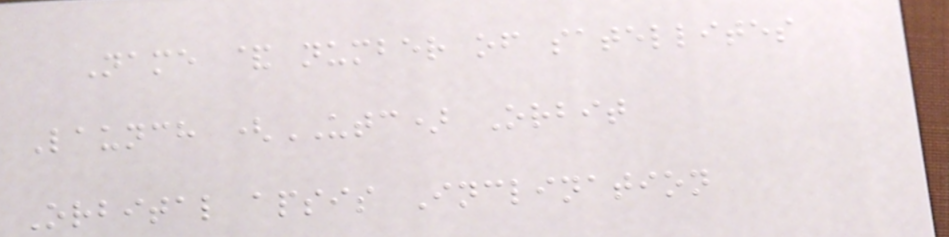Name & number of satellites
Launch (UTC) Orbit
Orbital apsis Inclination
